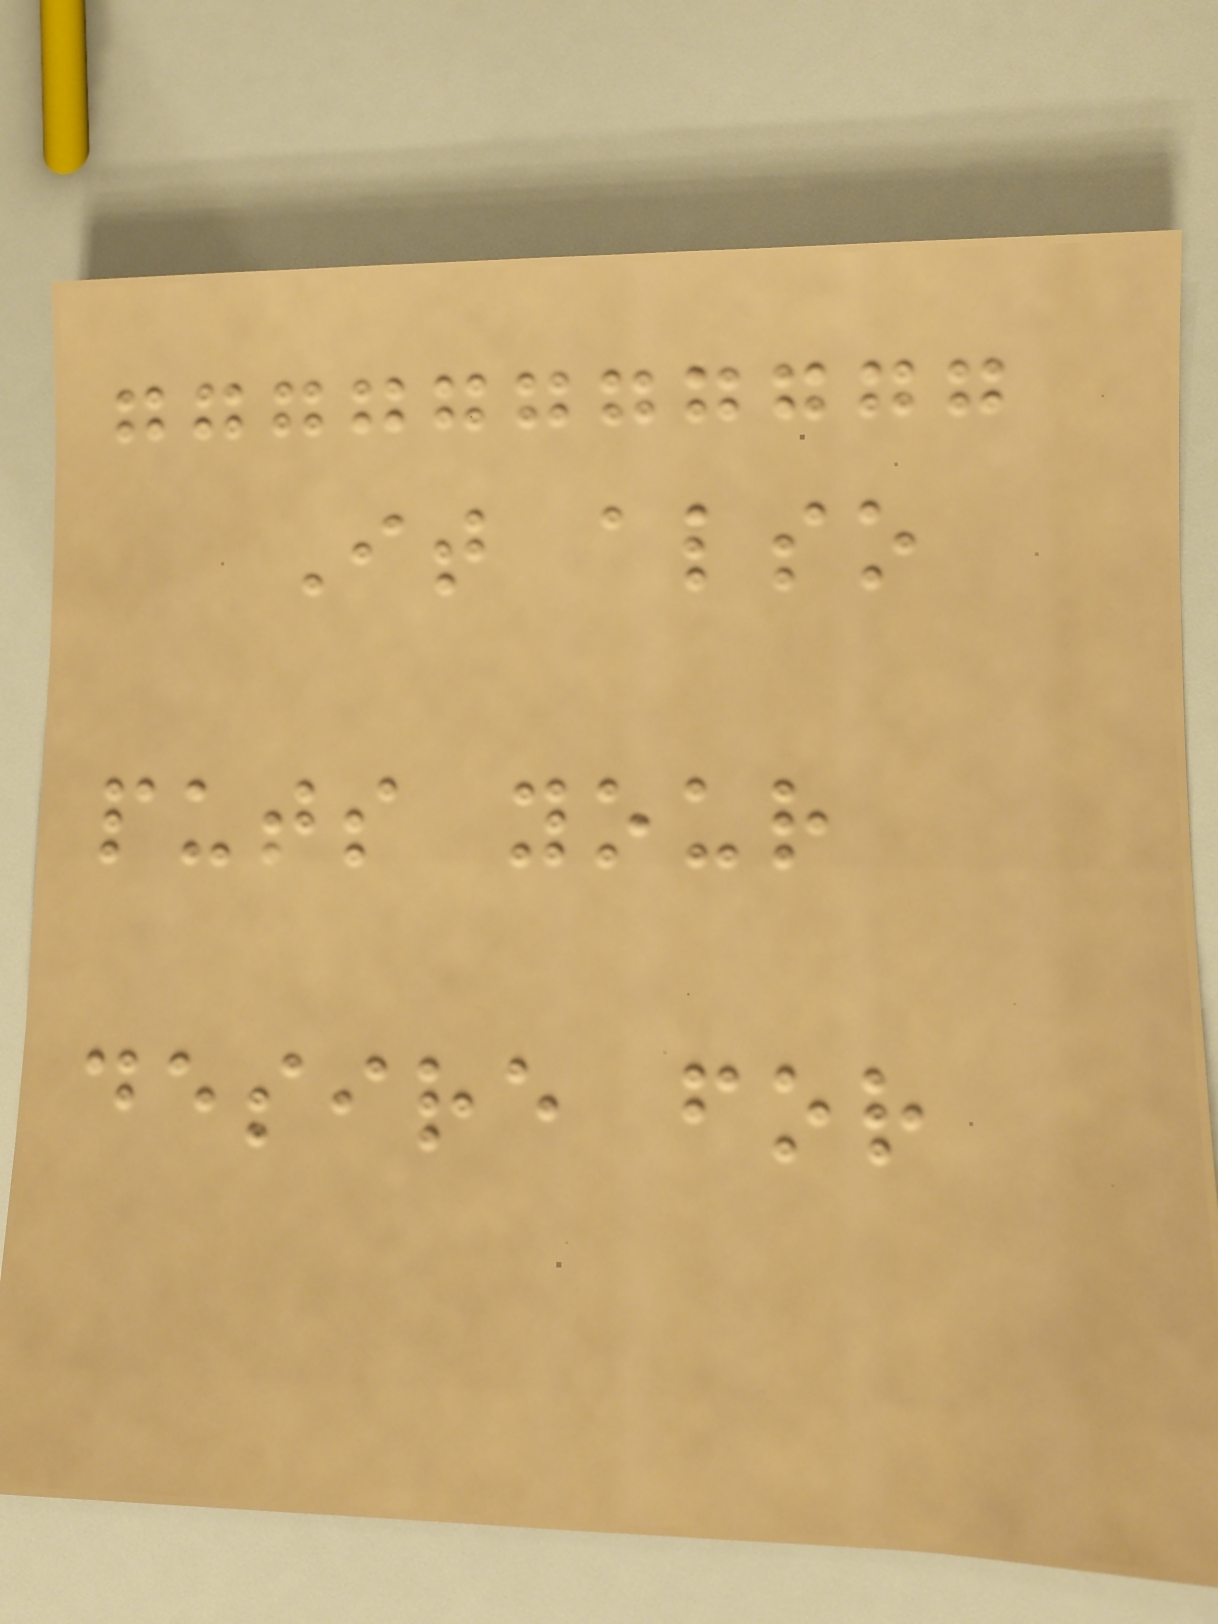It also
puts your
desire for
